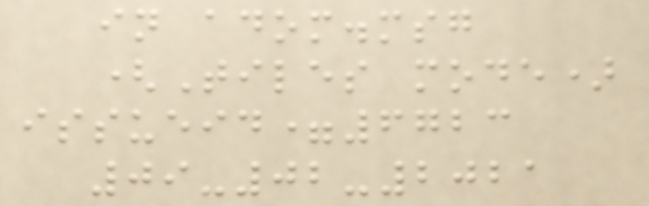in adom.msg
(Tiles mode)
issueid=6723
09-02-2021
